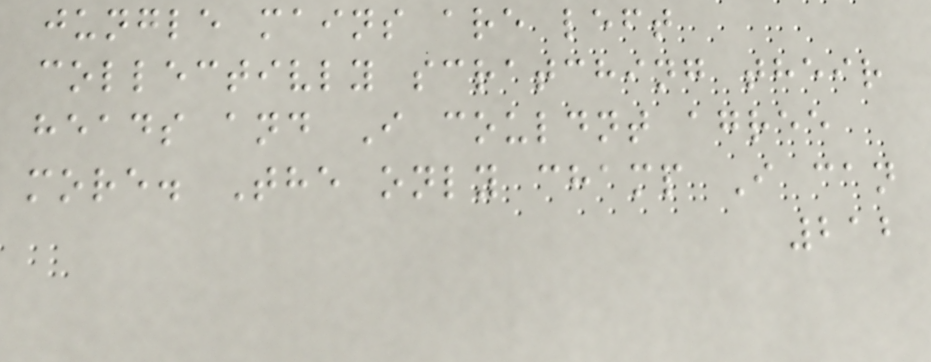jungle mains are left
collectivly scratching their
heads and I couldnt agree
more. The only champ I can
212
